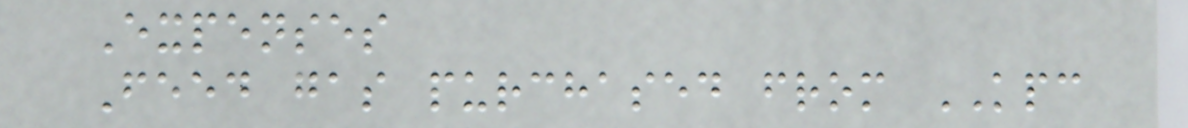Expenses
Feed gas purchased from KPC
